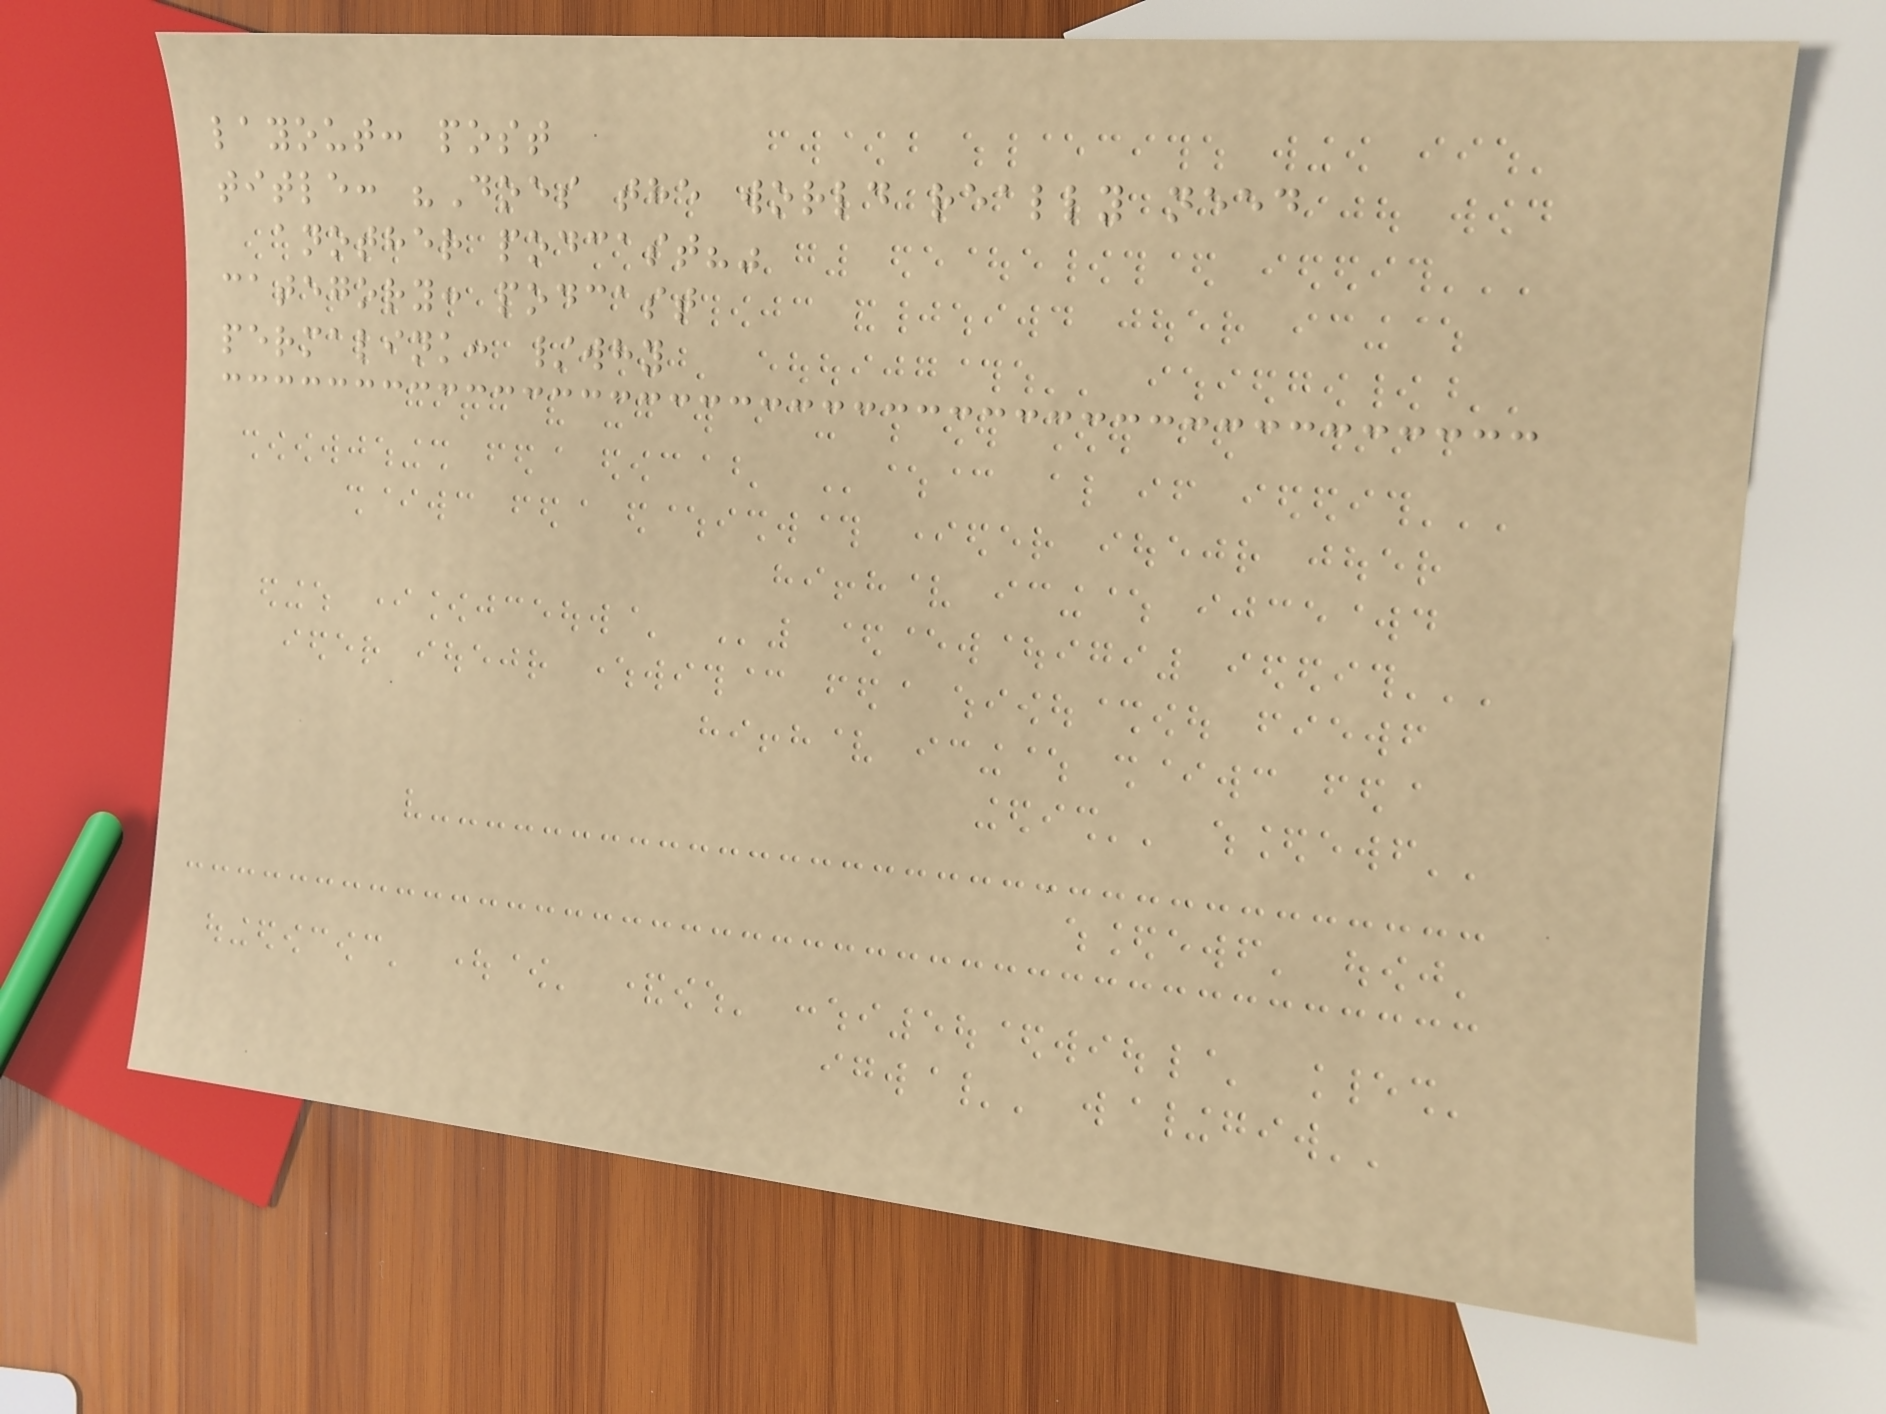layout: post
title: "Does the world really need
another podcast?"
category: podcast
permalink: /why
